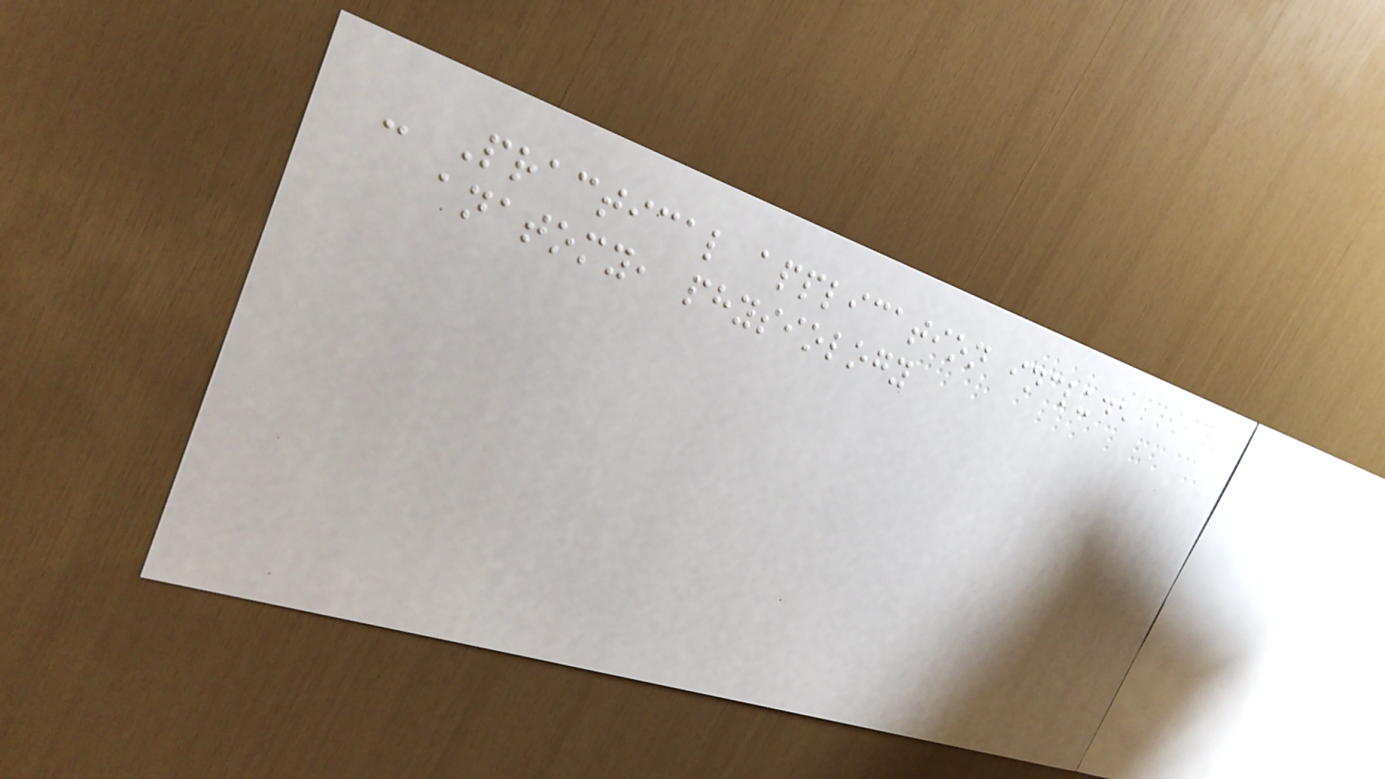- Practical application include
anatomy, physiology
